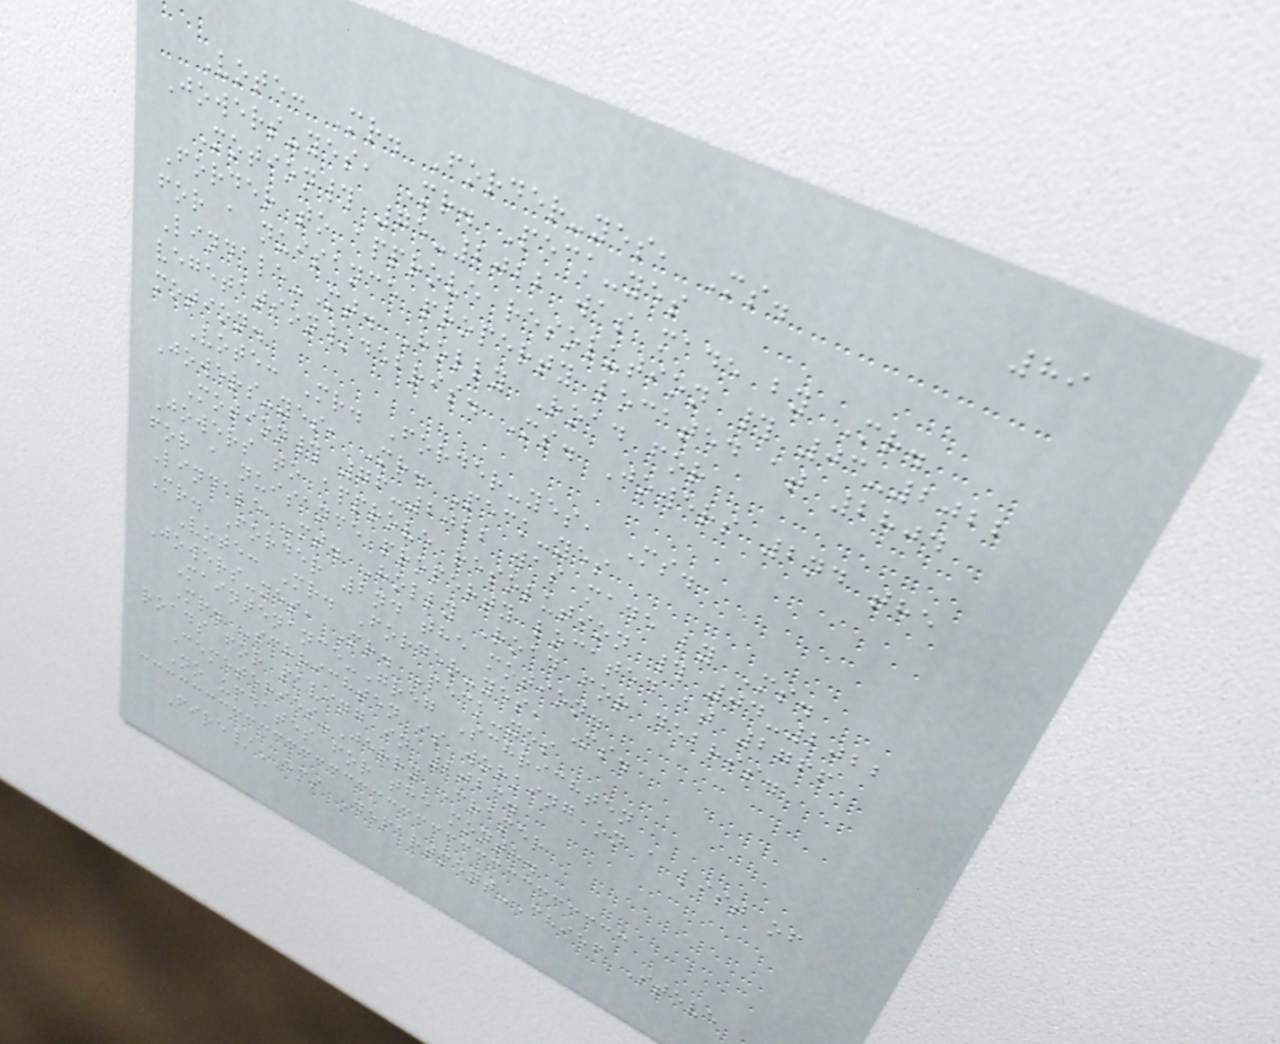89
Vote: Mr. Forder-yes, Ms.
Jowers-yes, Mr. Peck-yes
Motion# 75-2022 was made by Mr.
Forder to approve resolution # 03-2022
for a nuisance property located at 2804
Lindale-Mt. Holly Road for
vegetation/debris. Ms. Jowers 2nd the
motion.
Vote: Mr. Forder-yes, Ms.
Jowers-yes, Mr. Peck-yes
Motion# 76-2022 was made by Ms.
Jowers to approve resolution # 04-2022
for a nuisance property located at 2766
Lindale Mt. Holly Road for debris.
Mr. Forder 2nd the motion.
Vote: Mr. Forder-yes, Ms.
Jowers-yes, Mr. Peck-yes
Maintenance-Greg Schrichten
Mr. Schrichten is working on a list of
roads for paving in 2023.
Cemeteries-Jerry Cramer
No updates for the month.
Fire/EMS Department-Chief Steve
